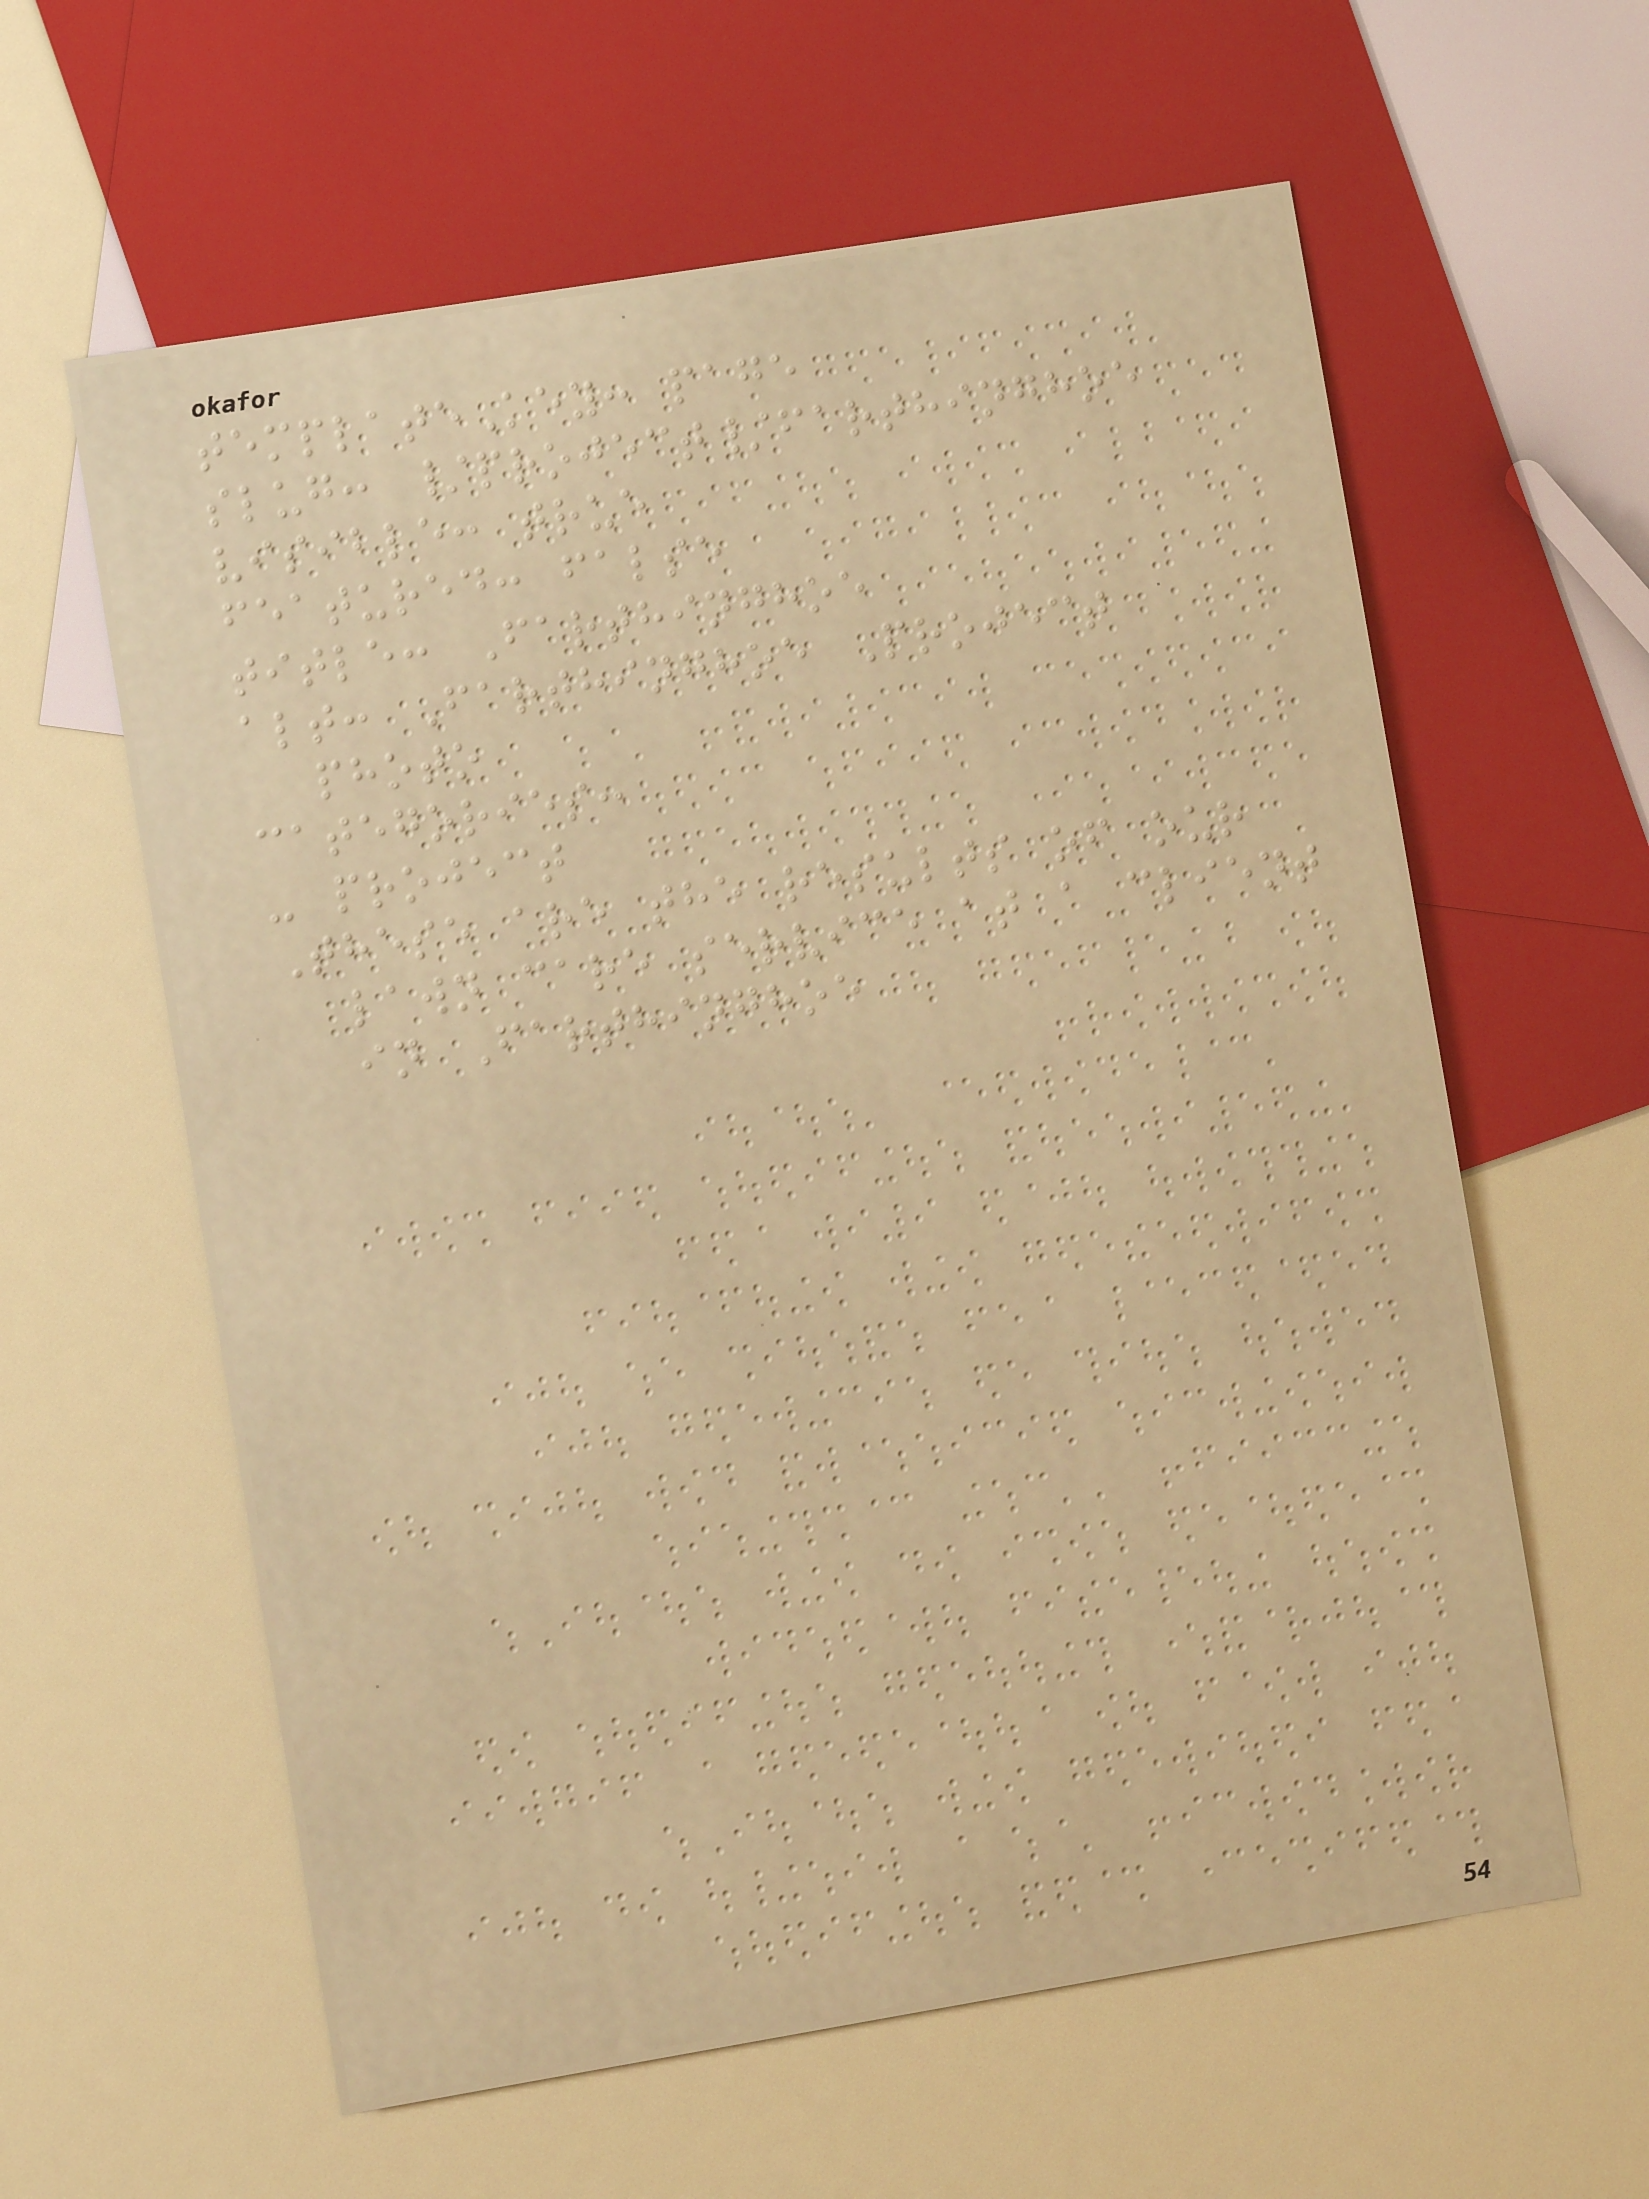templateKey: page
slug: /project/farthinghoe
visible: true
featured: false
title: Farthinghoe
alt: Farthinghoe Project
photo
categories:
- project
These are the results of our
lawn care service at a client
in Farthinghoe
